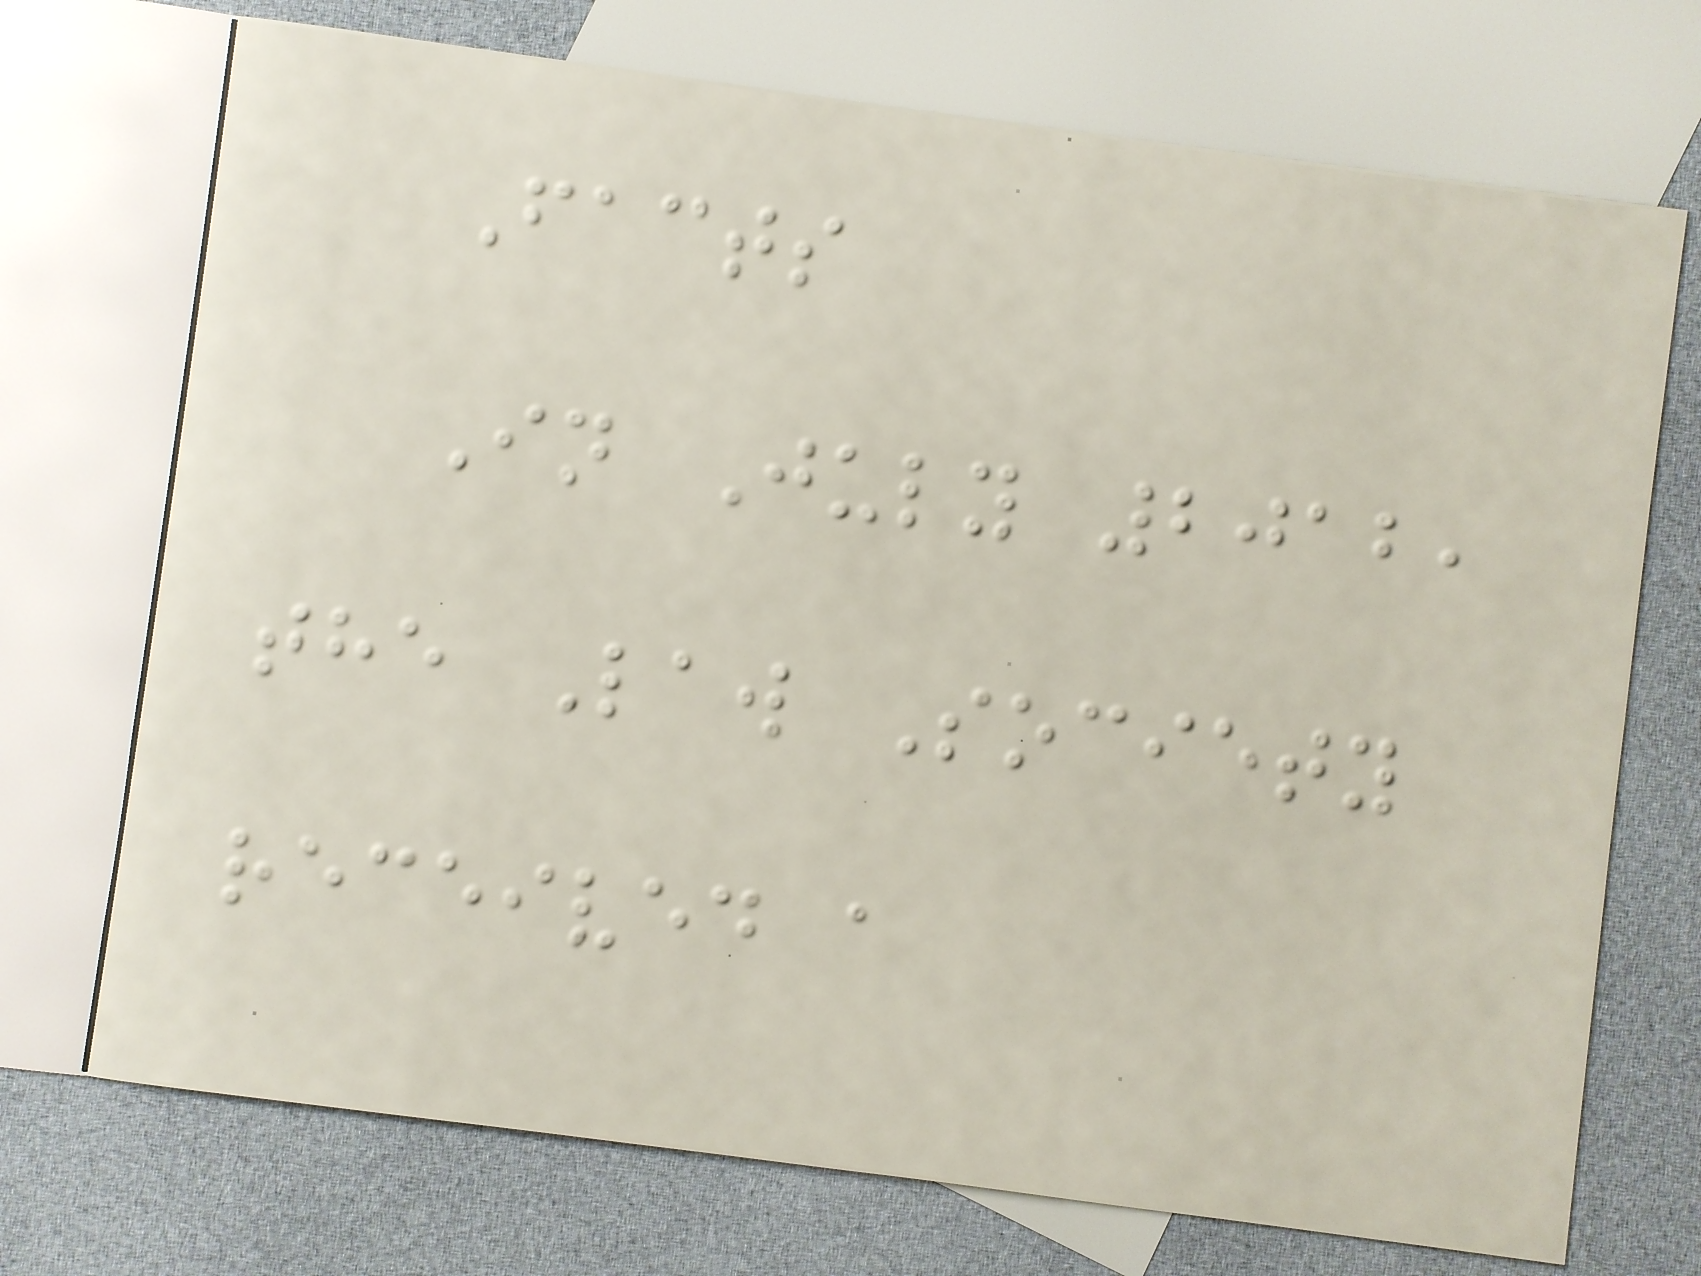Facts
In July 2012,
the Law Society
received a
